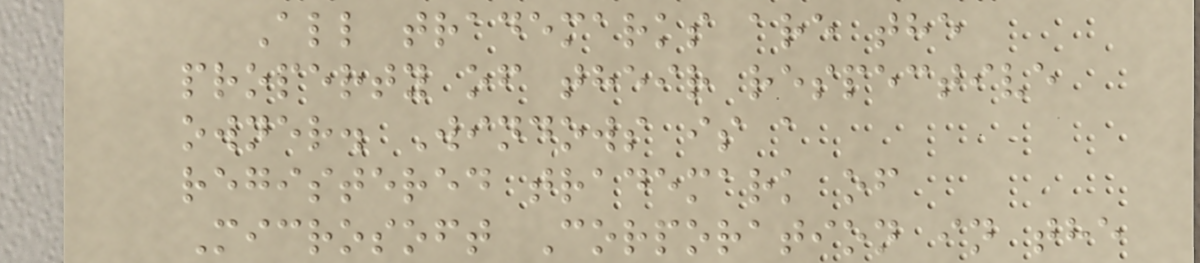All trademarks are the
property of their respective
owner. Windows is a
registered trademark of
Microsoft Corporation in the
